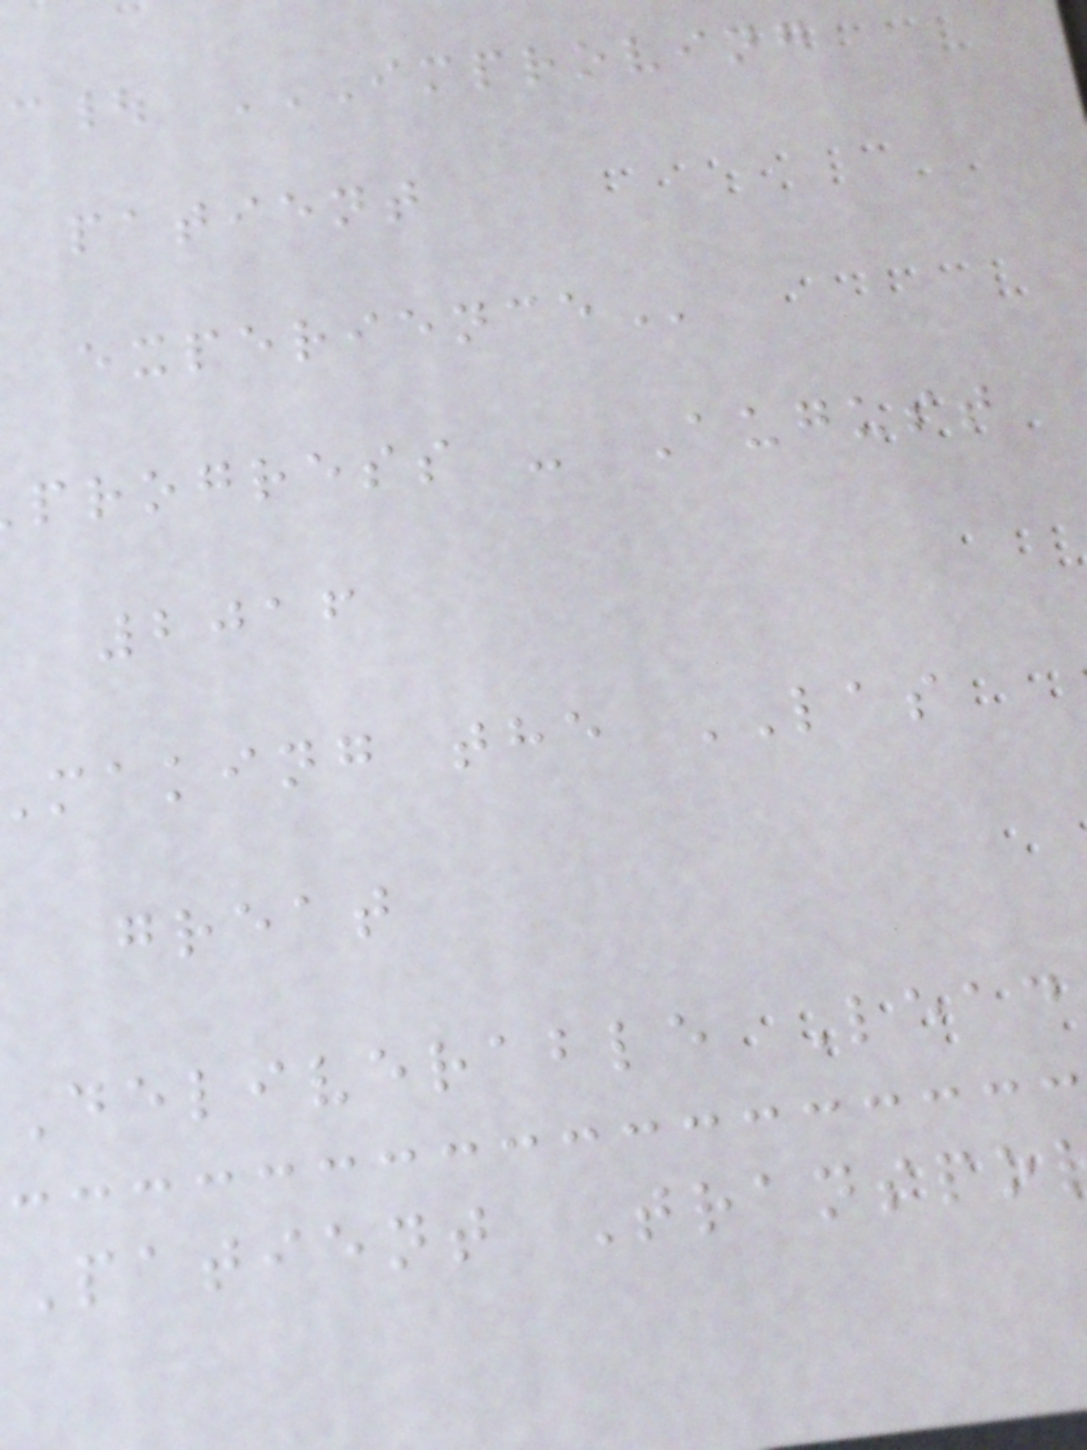patient
progress - August
2016
making the LAS
great
Deliverable Lead
Patient Transpo
